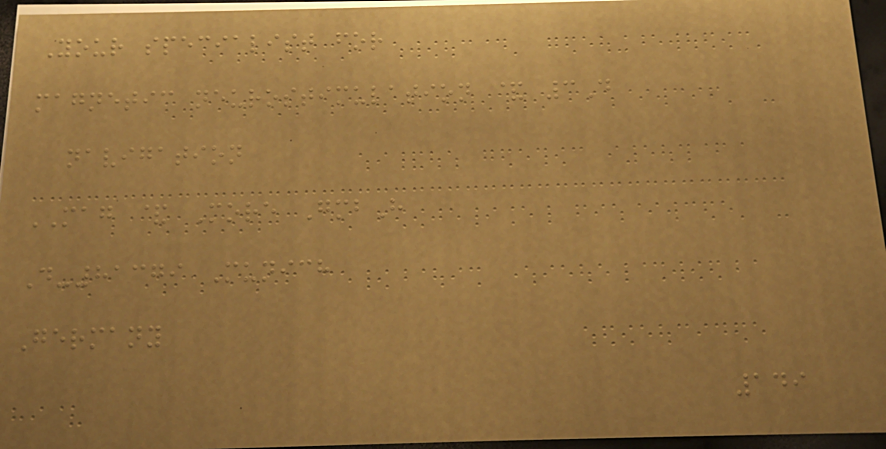Your specialist for
magnetic neurostimulation & 3D
navigation
MAG & More GmbH
D-81379 Munich
Germany
149
